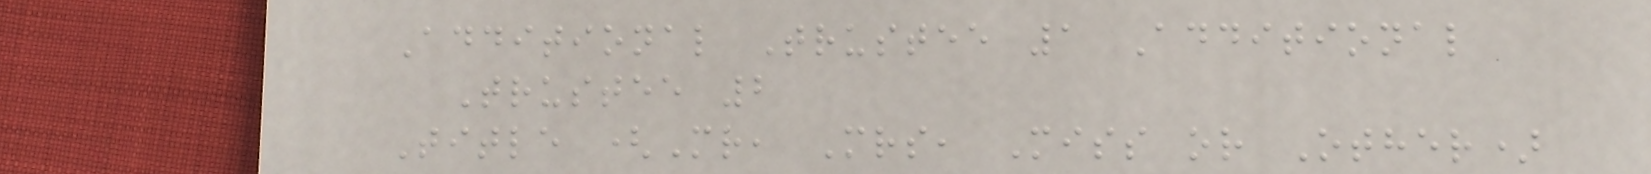Additional Trustee 1 Additional
Trustee 2
Title (Mr, Mrs, Miss or Other)
